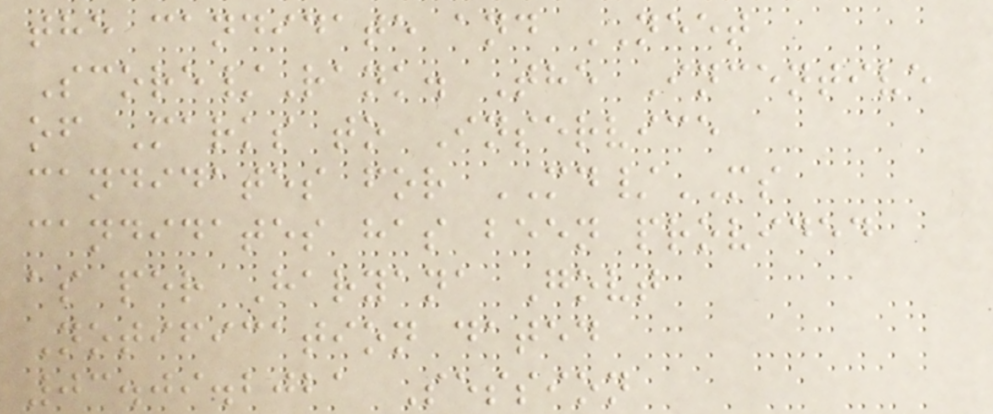the candidate and NEET
Score/Rank. The Incentive
of Marks to Inservice
candidates for MD/MS
candidates has been provided
as per Haryana Govt
Notification dated
03.09.2021 Session
